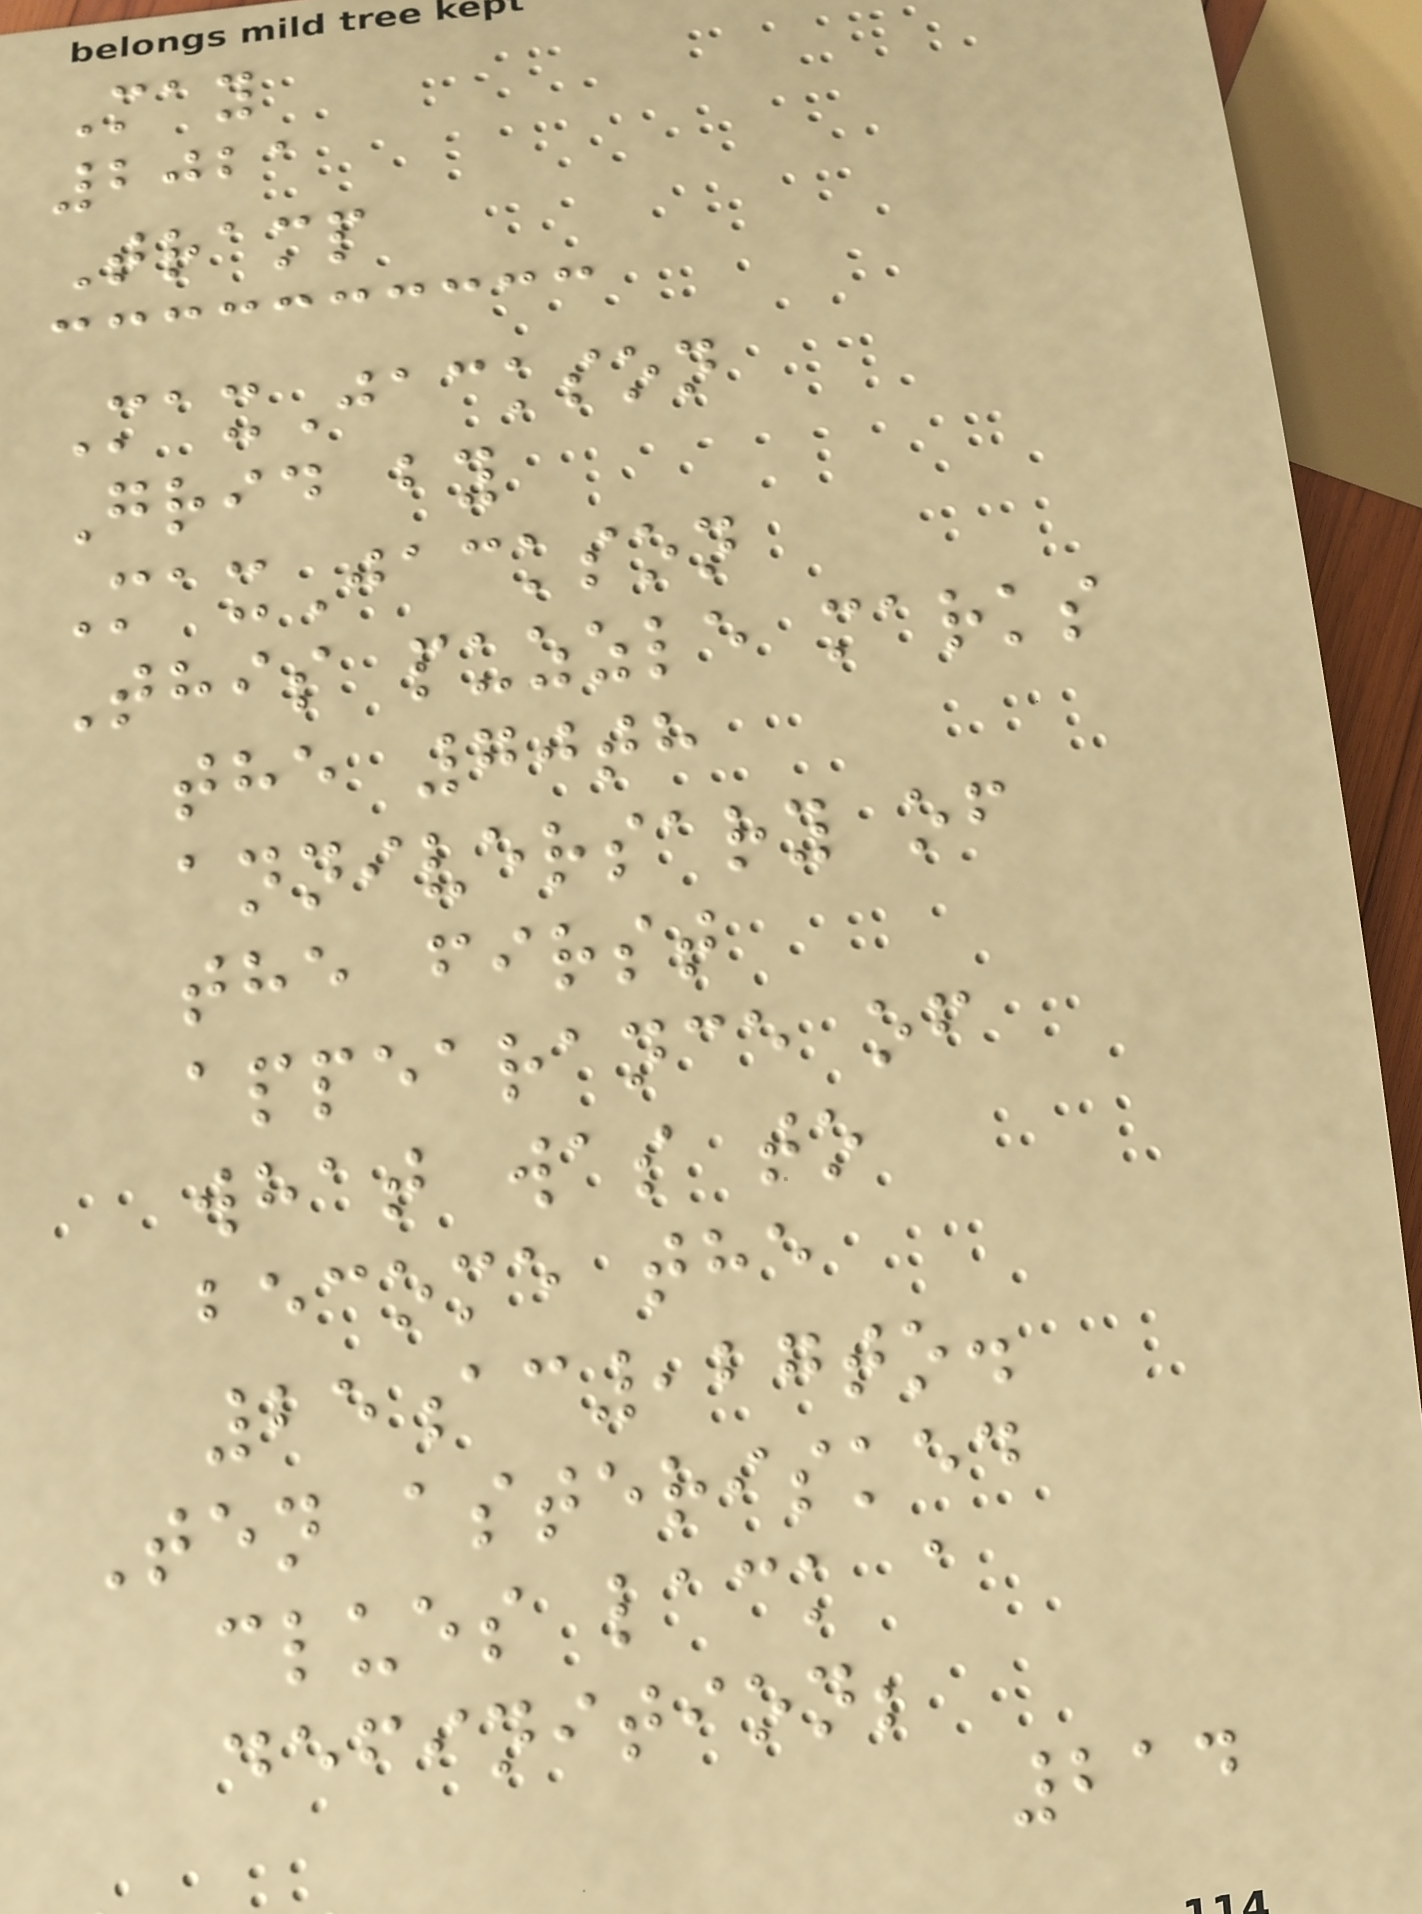May
2021
Tramp
MaxJackson
Grid by
MaxJackson
This puzzle marks
the 70th
anniversary of
the first
appearance of
what was to
become the
25ac,27to.
Ten asterisked
clues lack a
definition;
214
